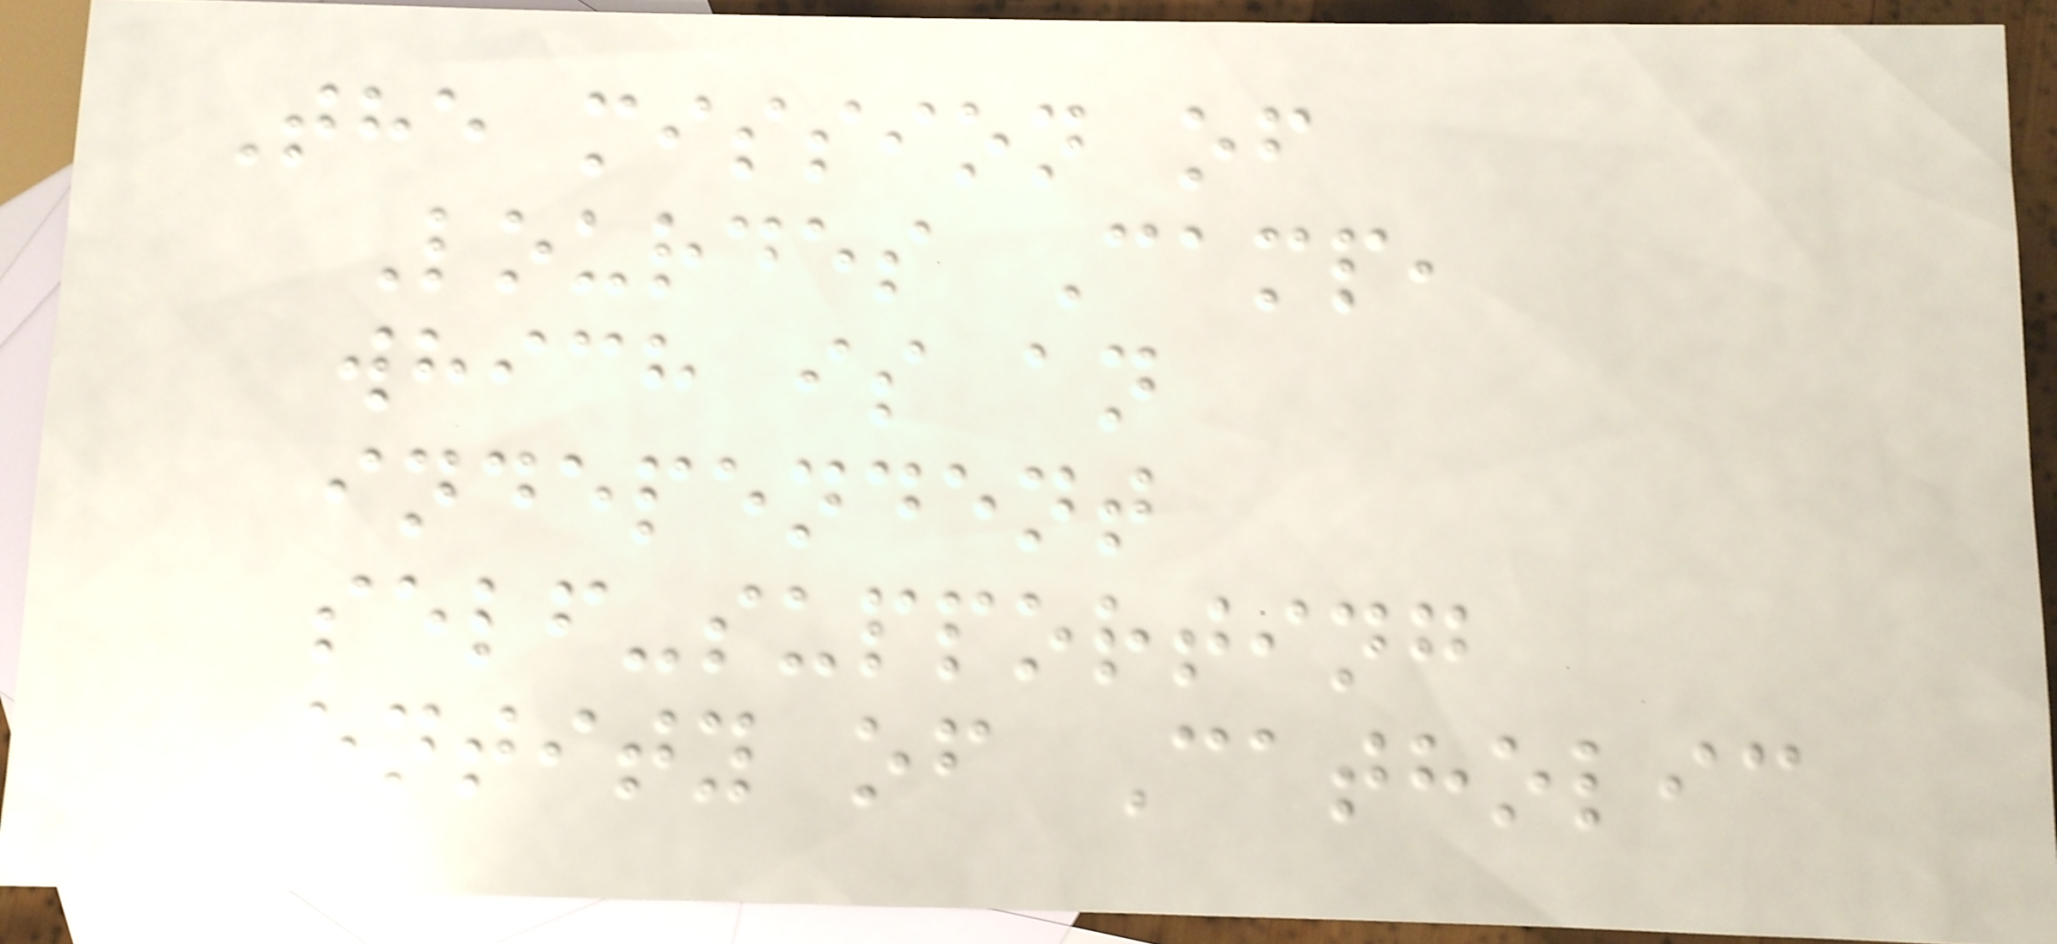The mission of
Lourdes Camp,
which is an
independent
self-supporting
entity of Catholic
